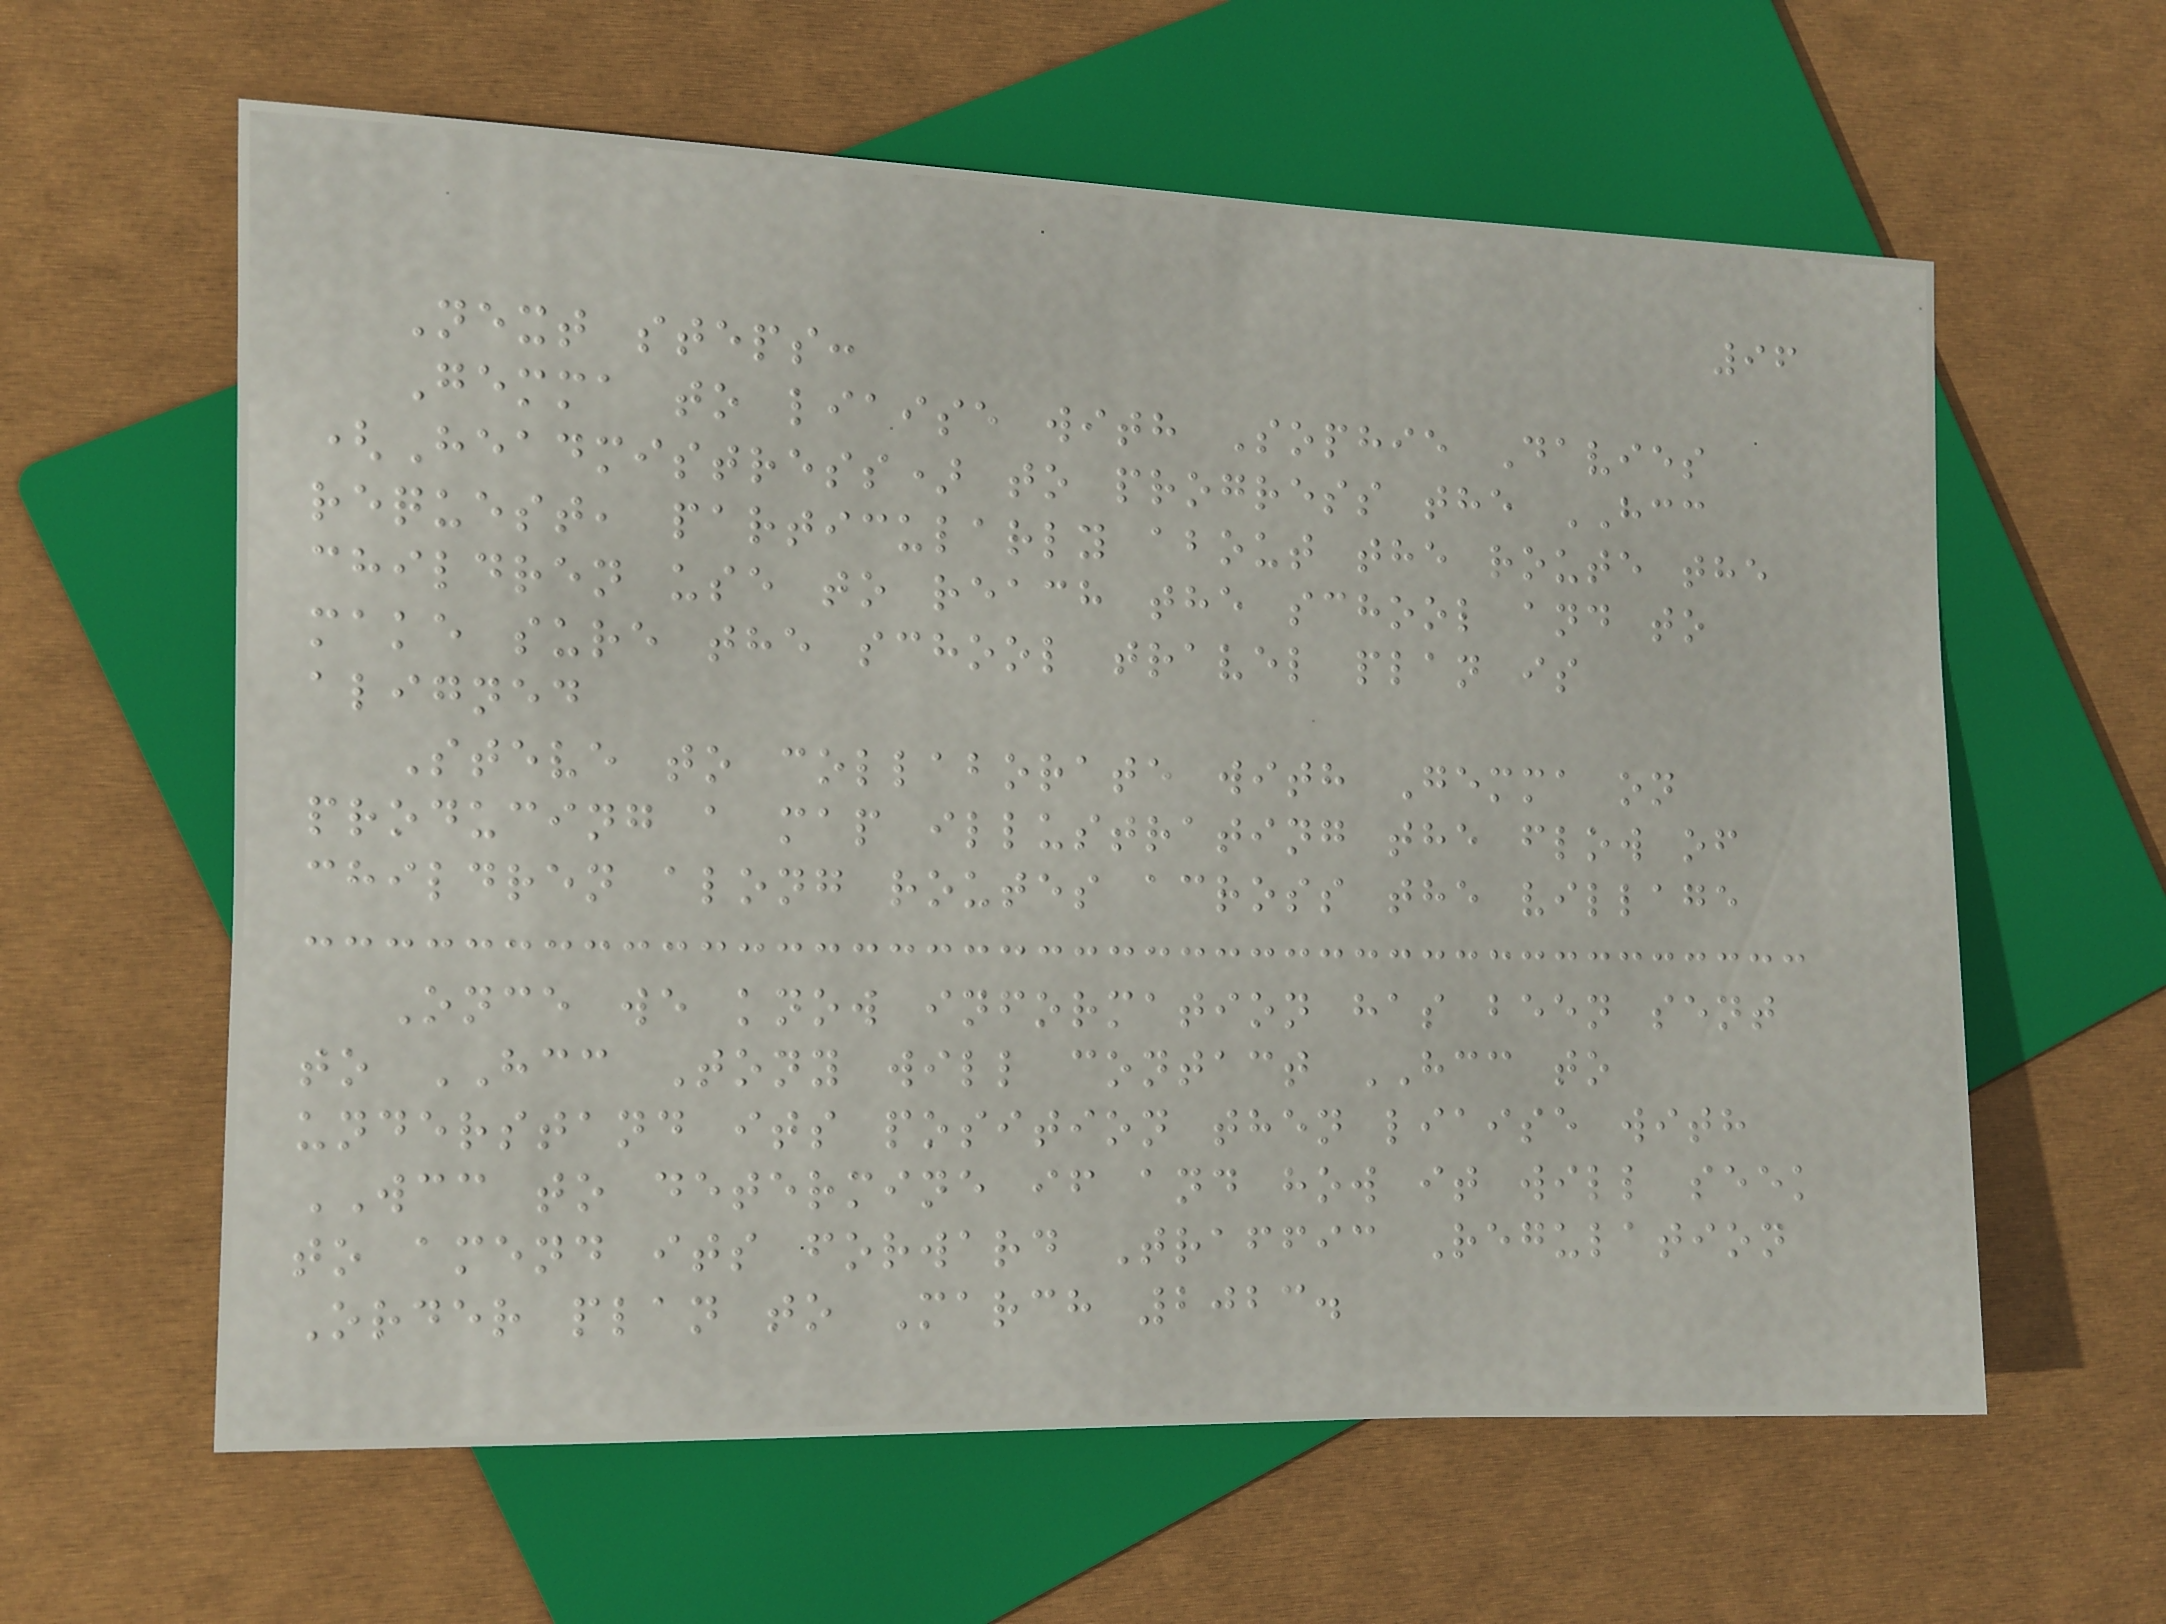96
Next steps:
Gemma to liaise with Sophie Davies
(Headmistress) to progress the HCC
request, particularly about the route the
children use to reach the school and to
make sure the school travel plan is
aligned
Steve to collaborate with Gemma on
producing a map illustrating the flow of
children along routes across the village
Once we know information has been sent
to HCC Tony will contact HCC to
understand its position then liaise with
WCC to determine if and how it will seek
to amend its forward Traffic Regulation
Order plan to March 2023.
